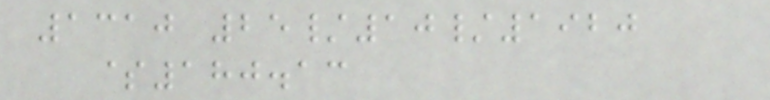1310 25/10/1920
$180.13
